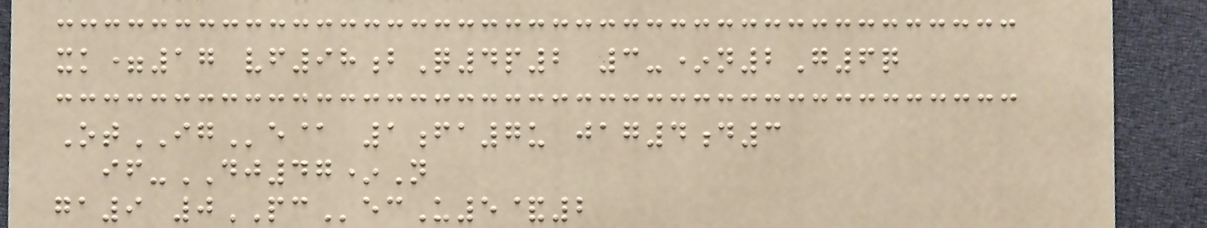xk=17 vf98bQ4p2 3-*n2G6q
OtIGe@ 1fa7u jag4d3
if-DJ47*N
ga9 0PCecU5&2
